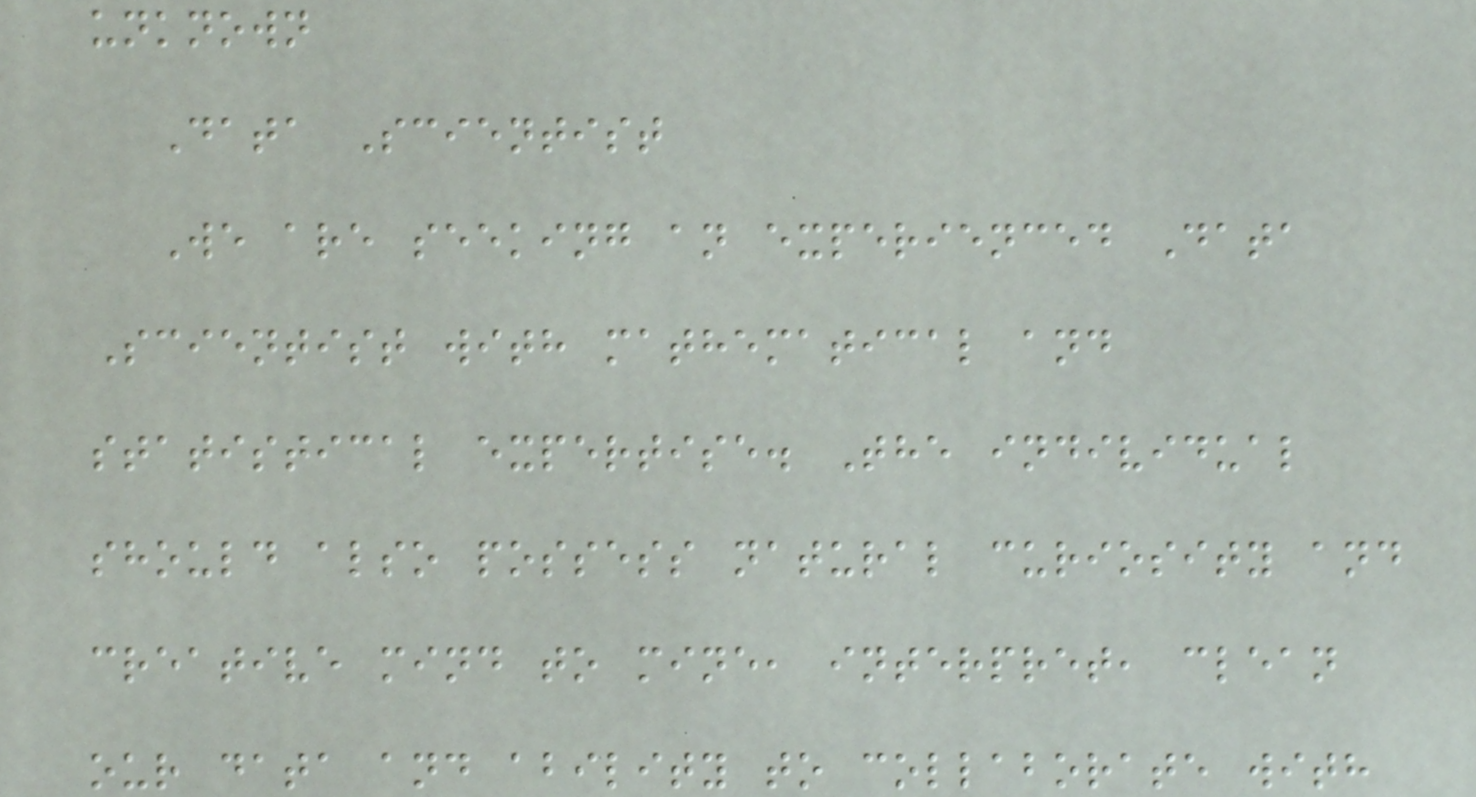unknown
Data Scientist
We are seeking an experienced Data
Scientist with mathematical and
statistical expertise. The individual
should also possess natural curiosity and
creative mind to mine, interpret, clean
our data and ability to collaborate with
